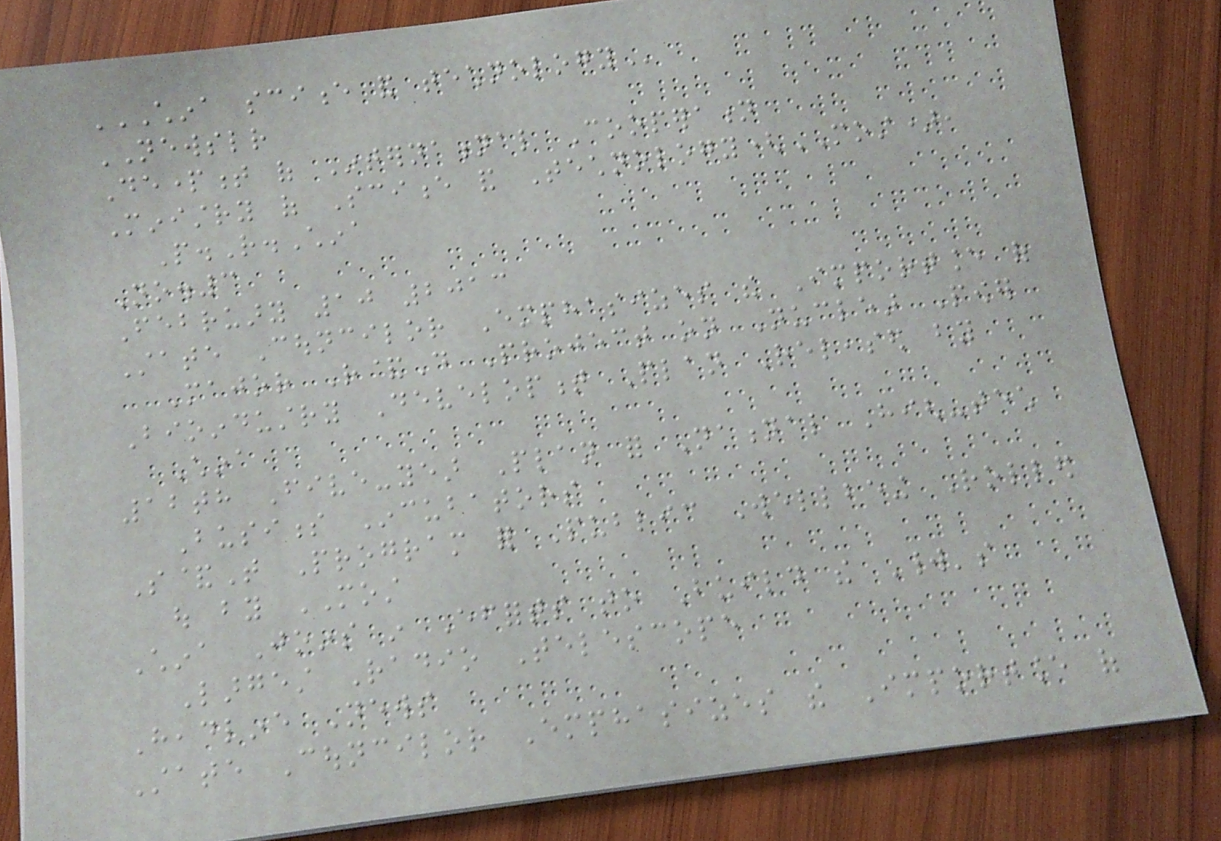CHINA SCIENCE AND TECHNOLOGY
NEWSLETTER
Department of International Cooperation
Ministry of Science and Technology(MOST),
P.R.China
No.3
February 10 2013
State Councilor Emphasizes the Importance of
Major R&D Project on Nuclear Power
Bioindustry Development Plan Released by
China
12th Five-year Plan for National High-tech
Business Incubators
S&T Program for Public Wellbeing Rolled
out by MOST
China Joins in Efforts to Build the World's
Largest Radio Telescope
Headline News
State Councilor Emphasizes the Importance of
